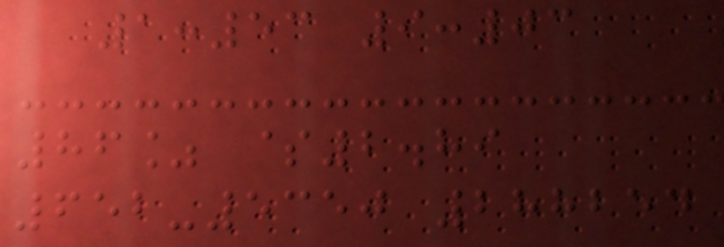1:53 9:03
86% $2.89
652-5350 288254
